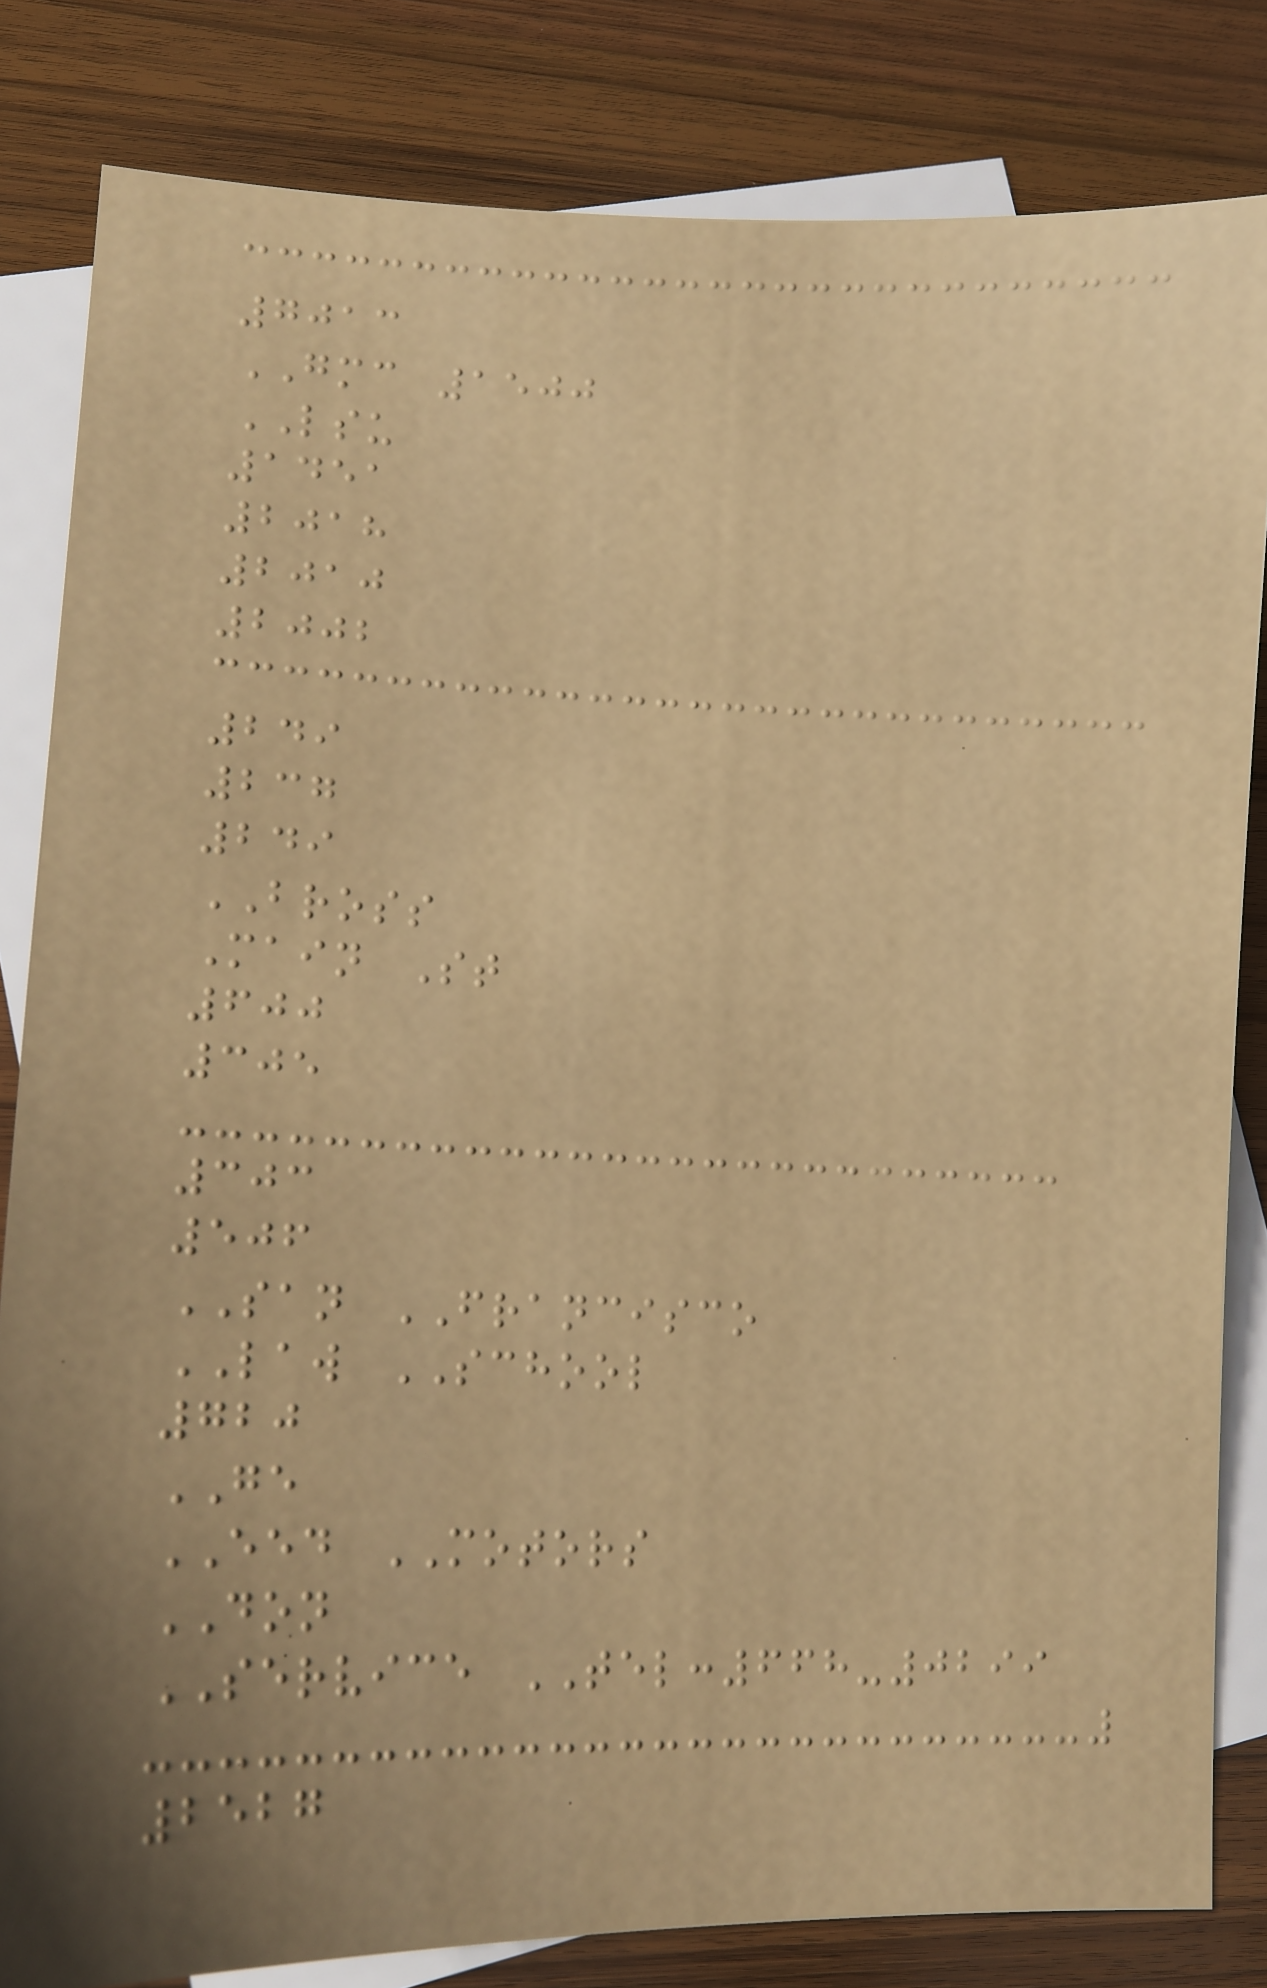7013
GMC 1500
LSU
1451
2018
2010
2002
249
237
249
BROSS
Main St
600
305
303
506
SAN FRANCISCO
LAW SCHOOL
720
GE
EED MOTORS
DON
SERVICE TEL:668-0299
2527
